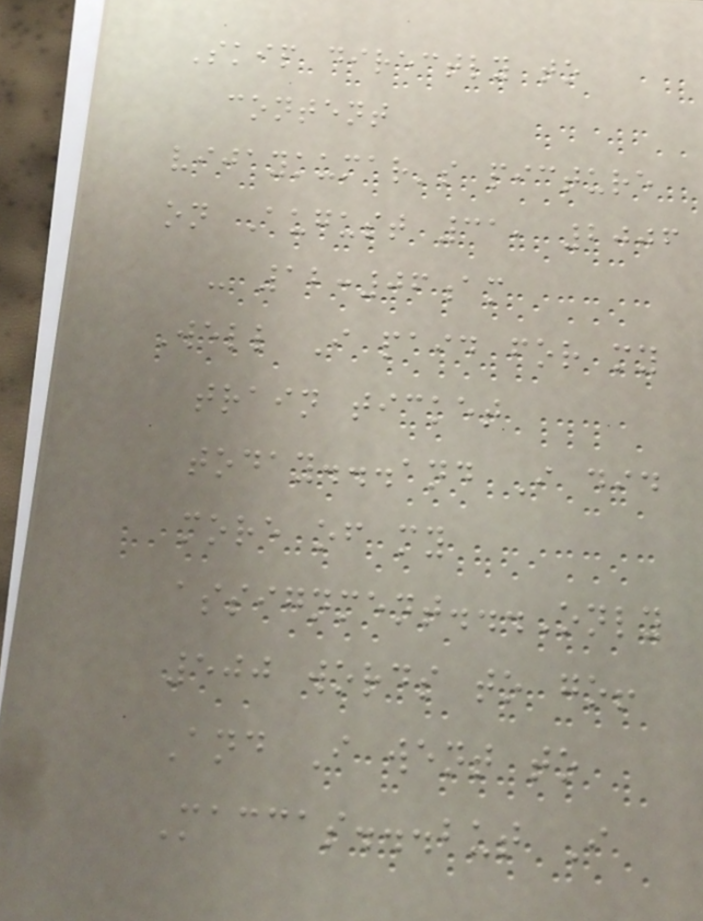Skip directly to
content
vijaykumar's picture
on August 31, 2006
- 12:06am
Well I paid for my
train ticket
today...and I did
more of my
assignment...Only
500 words to go!
And I went to
Maccas...but I
